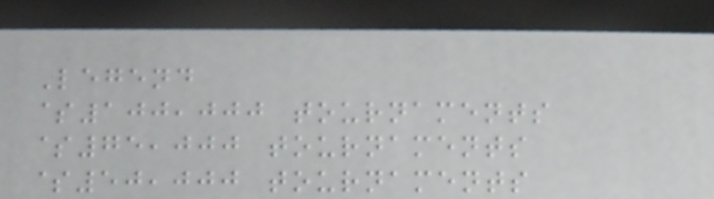Legend
$100,000 tournaments
$75,000 tournaments
$50,000 tournaments
